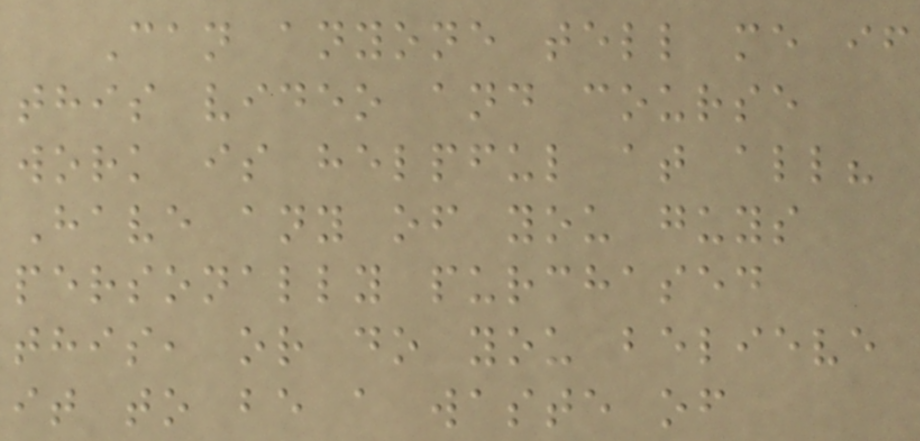Can anyone tell me if
this video and course
work is helpful at all?
Have any of you guys
personally purchased
this, or do you believe
it to be a waste of
